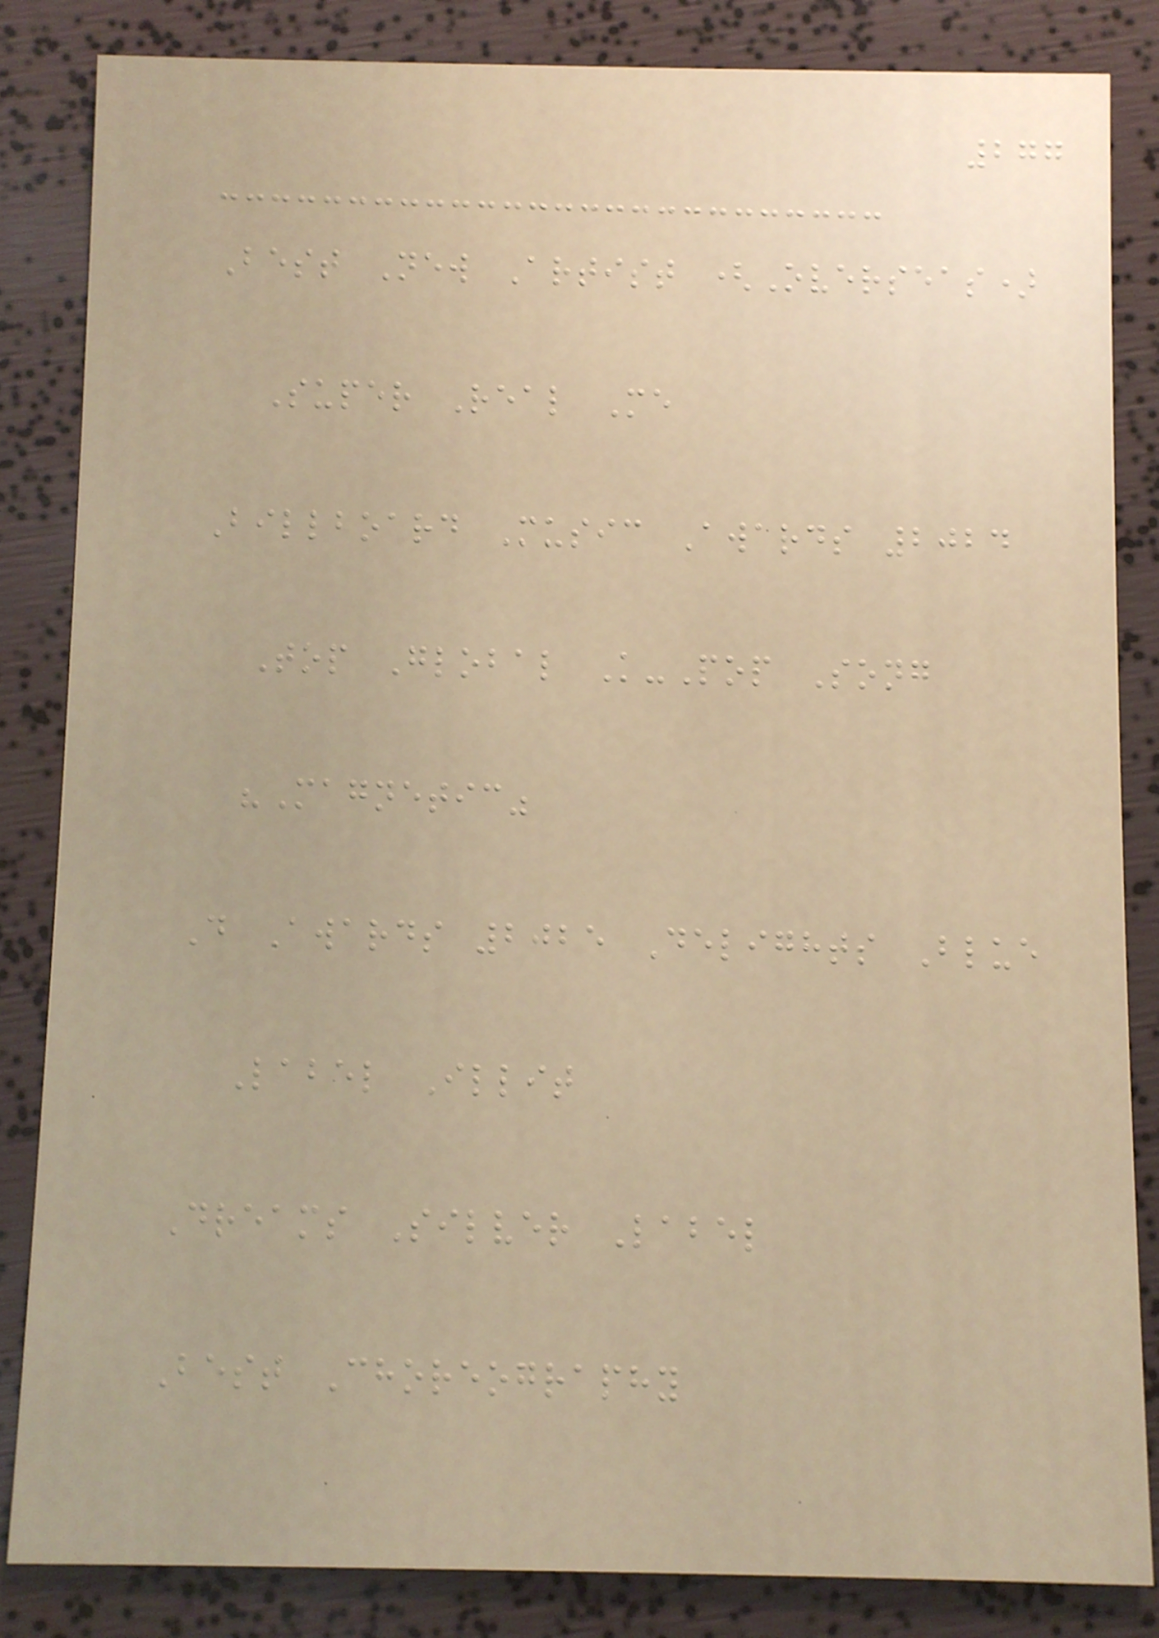277
Best New Artist (Overseas)
Super Real Me
Billboard Music Awards 2024
Top Global K-Pop Song
"Magnetic"
D Awards 2025 Delights Blue
Label Illit
Dreams Silver Label
Best Choreography
